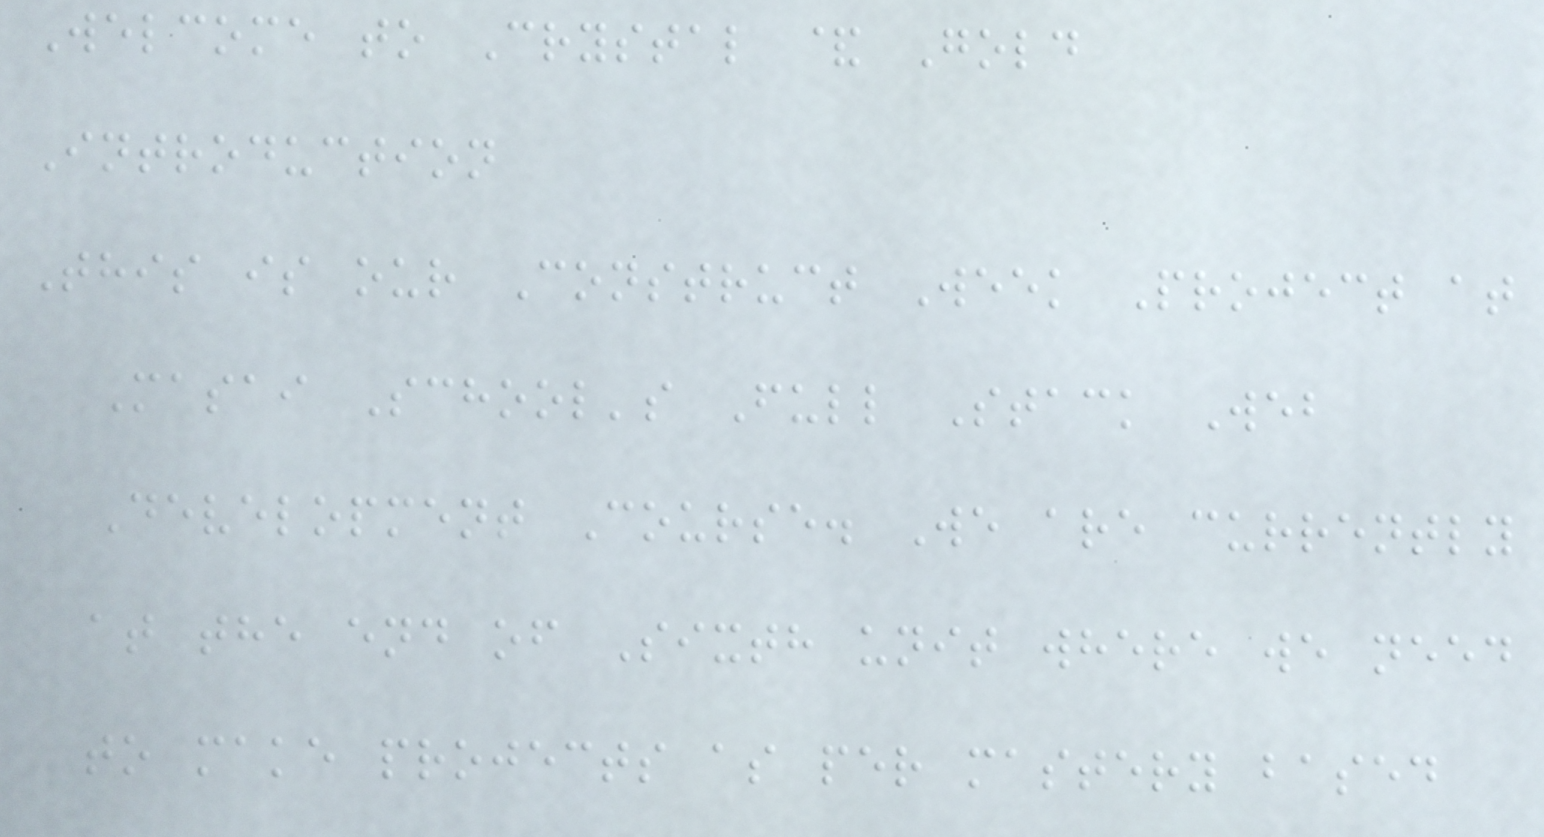Welcome to Crystal & Gold
Introduction
This is our Construct Week Project at
Masai School's Full Stack Web
Development Course. We are currently
at the end of Sixth unit where we need
to make projects as per mastery based
